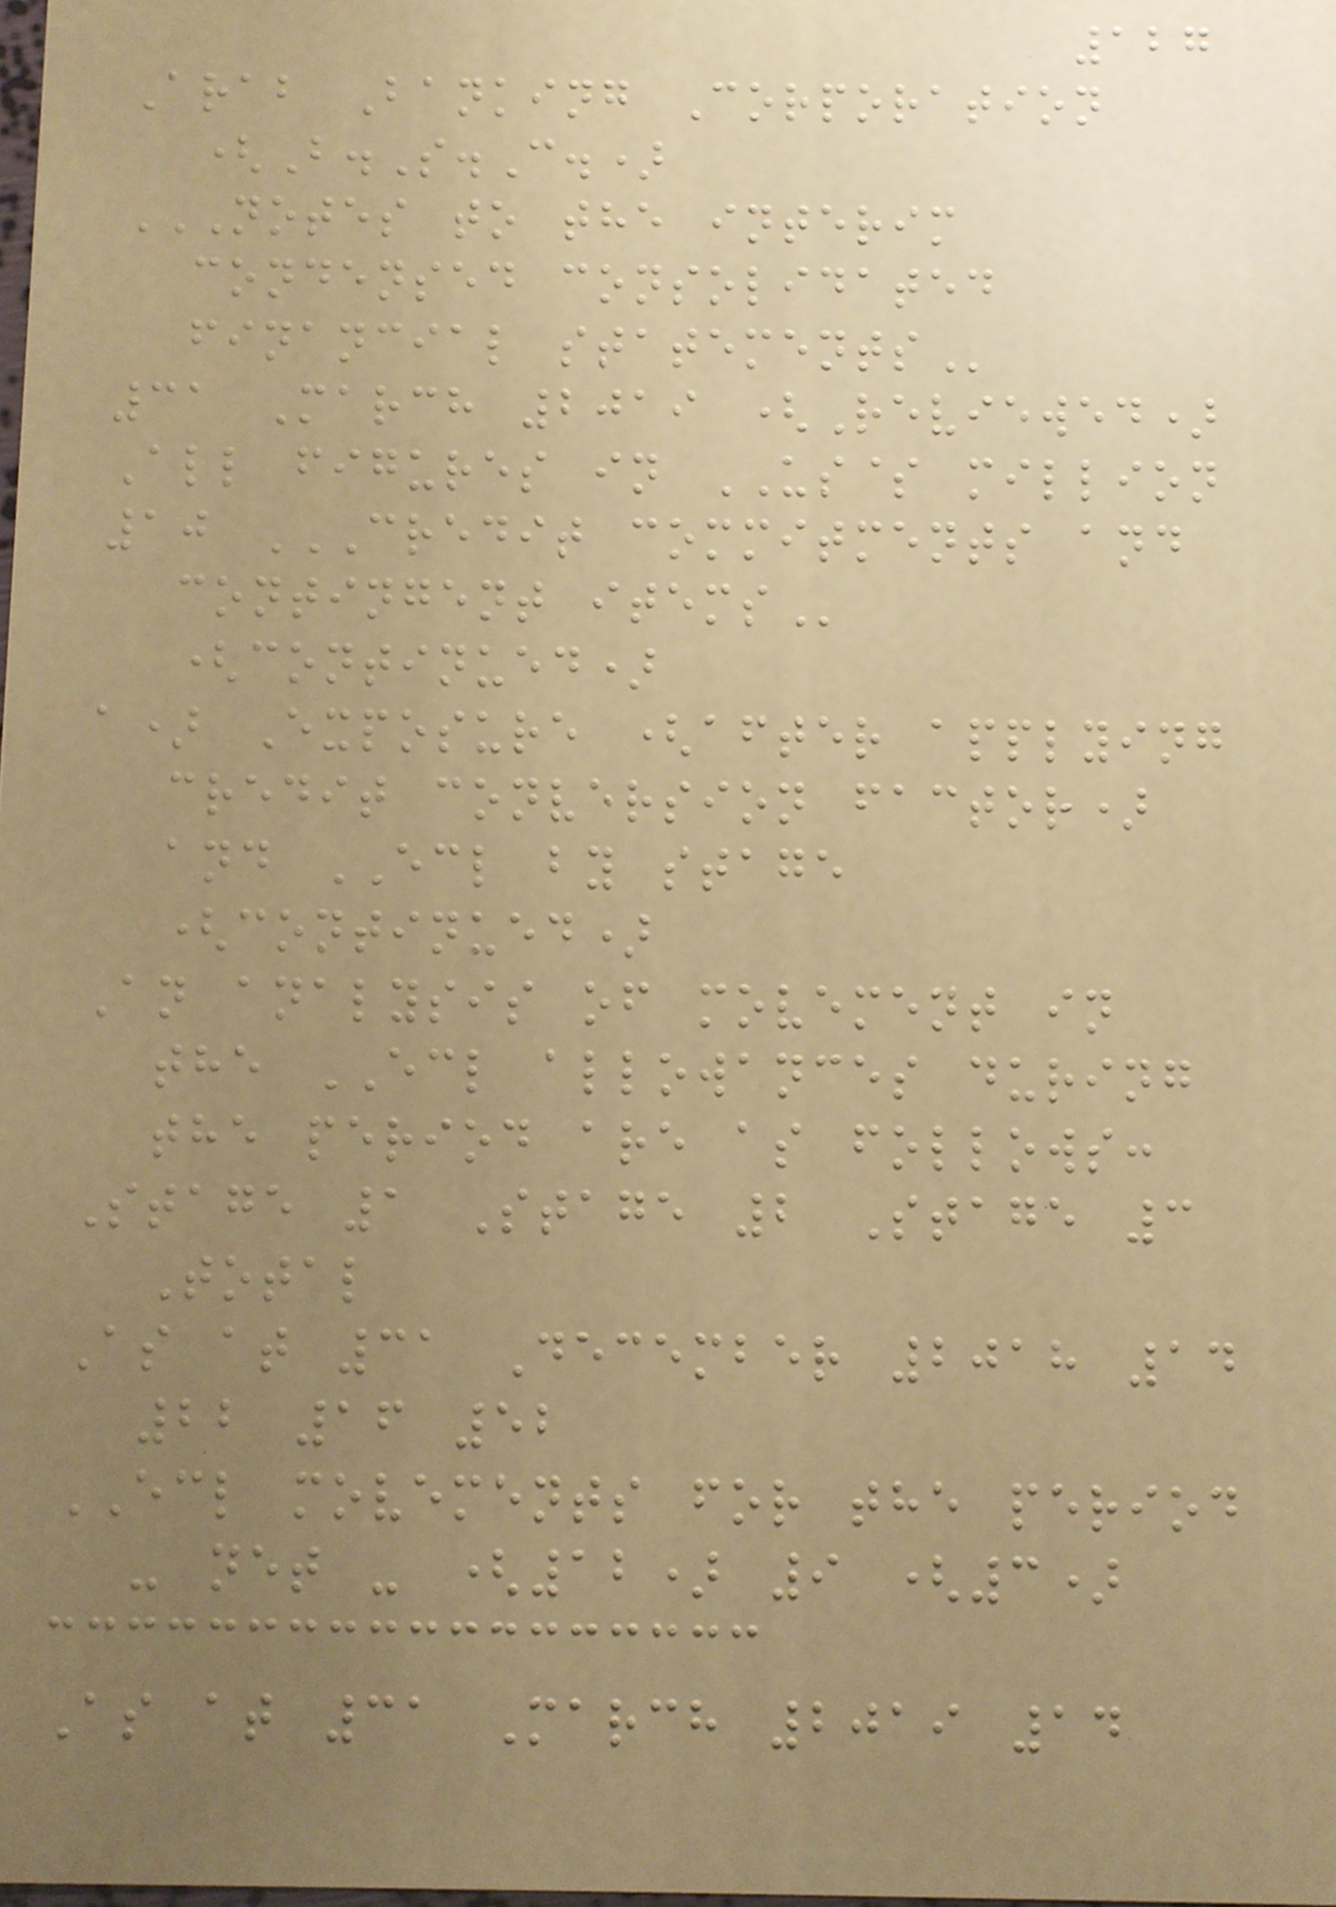127
Arab Banking Corporation
(B.S.C.)
NOTES TO THE INTERIM
CONDENSED CONSOLIDATED
FINANCIAL STATEMENTS
31 March 2019 (Reviewed)
All figures in US$ million
10 CREDIT COMMITMENTS AND
CONTINGENT ITEMS
(continued)
a) Exposure (after applying
credit conversion factor)
and ECL by stage
(continued)
An analysis of movement in
the ECL allowances during
the period are as follows:
Stage 1 Stage 2 Stage 3
Total
As at 31 December 2018 14
22 16 52
ECL movements for the period
- net - (12) 9 (3)
As at 31 March 2019 14
